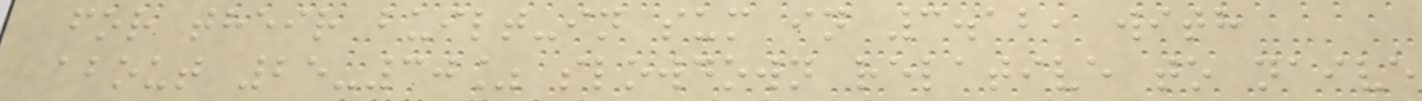for their built-in sum in 3.12, with
about 25-30% slowdown relative to naive
